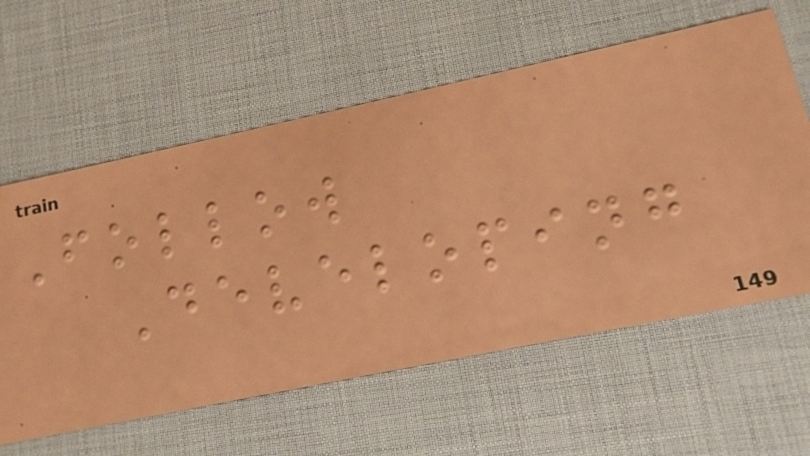Follow
Developing
